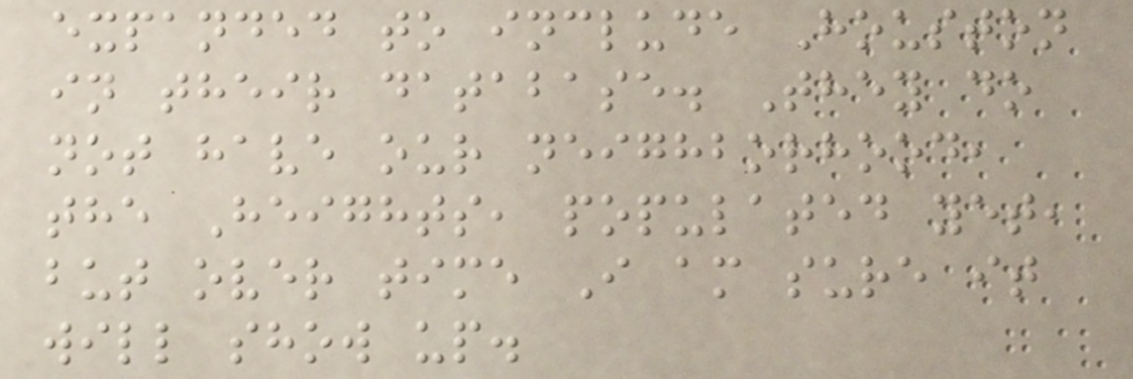expanded to include Houston
in their database. They do
not have our neighborhood,
the Heights, populated yet,
but over time I am sure it
will show up.
